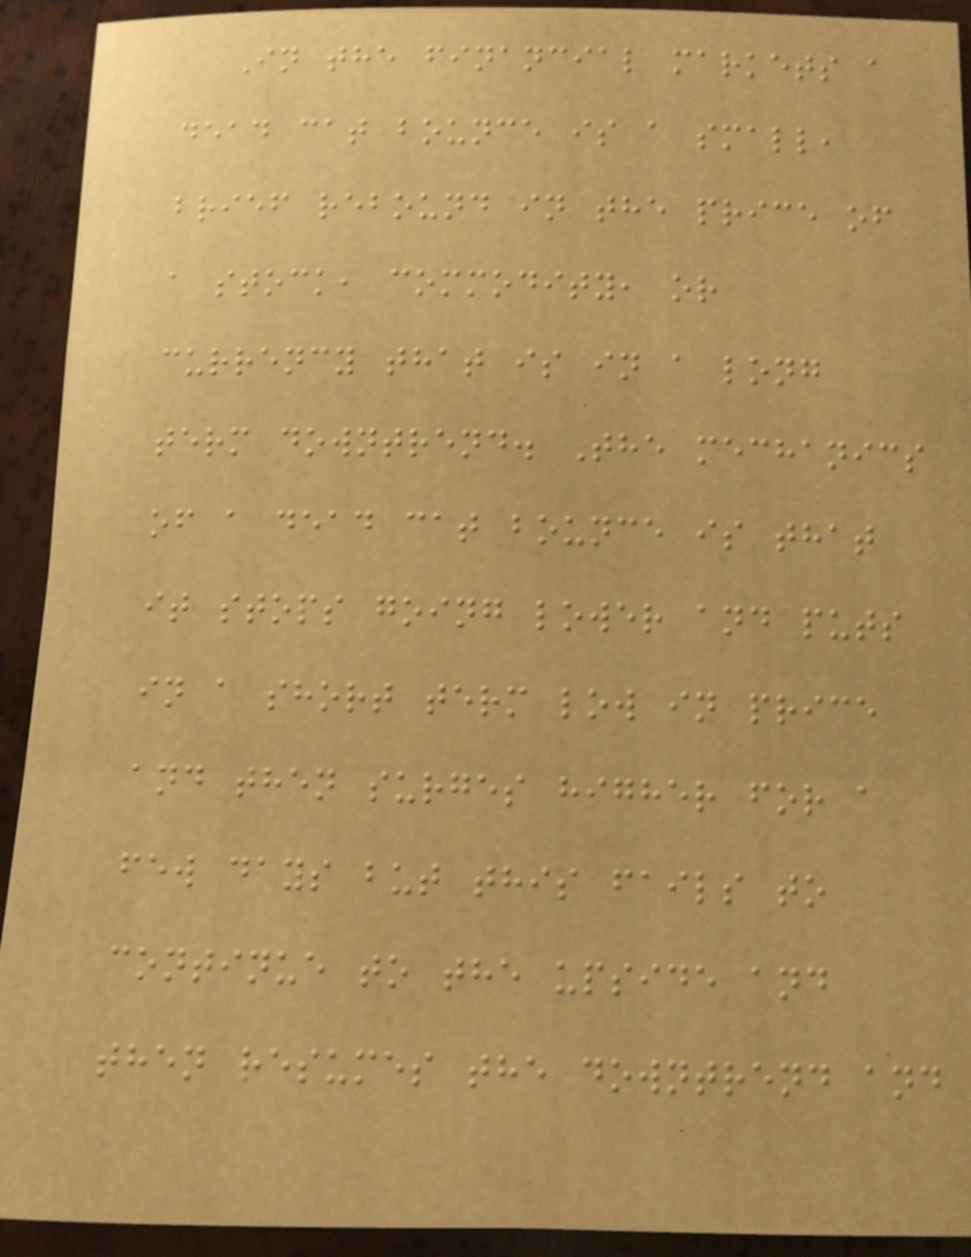In the financial markets a
dead cat bounce is a small,
brief rebound in the price of
a stock, commodity, or
currency that is in a long
term downtrend. The mechanics
of a dead cat bounce is that
it stops going lower and puts
in a short term low in price
and then surges higher for a
few days but this fails to
continue to the upside and
then resumes the downtrend and
